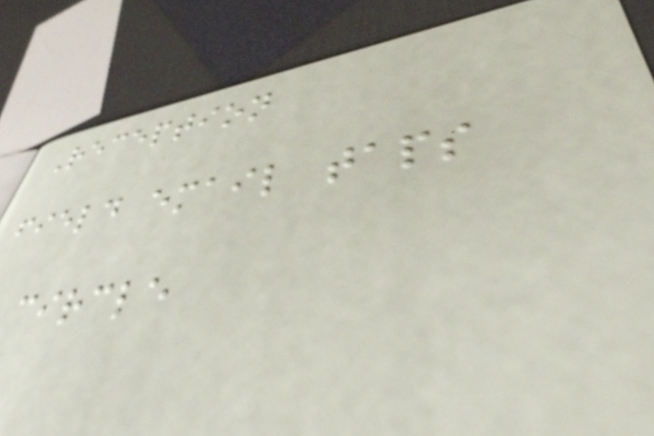Reception
field email taps
circle
